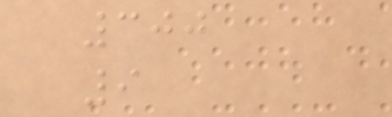300
9
